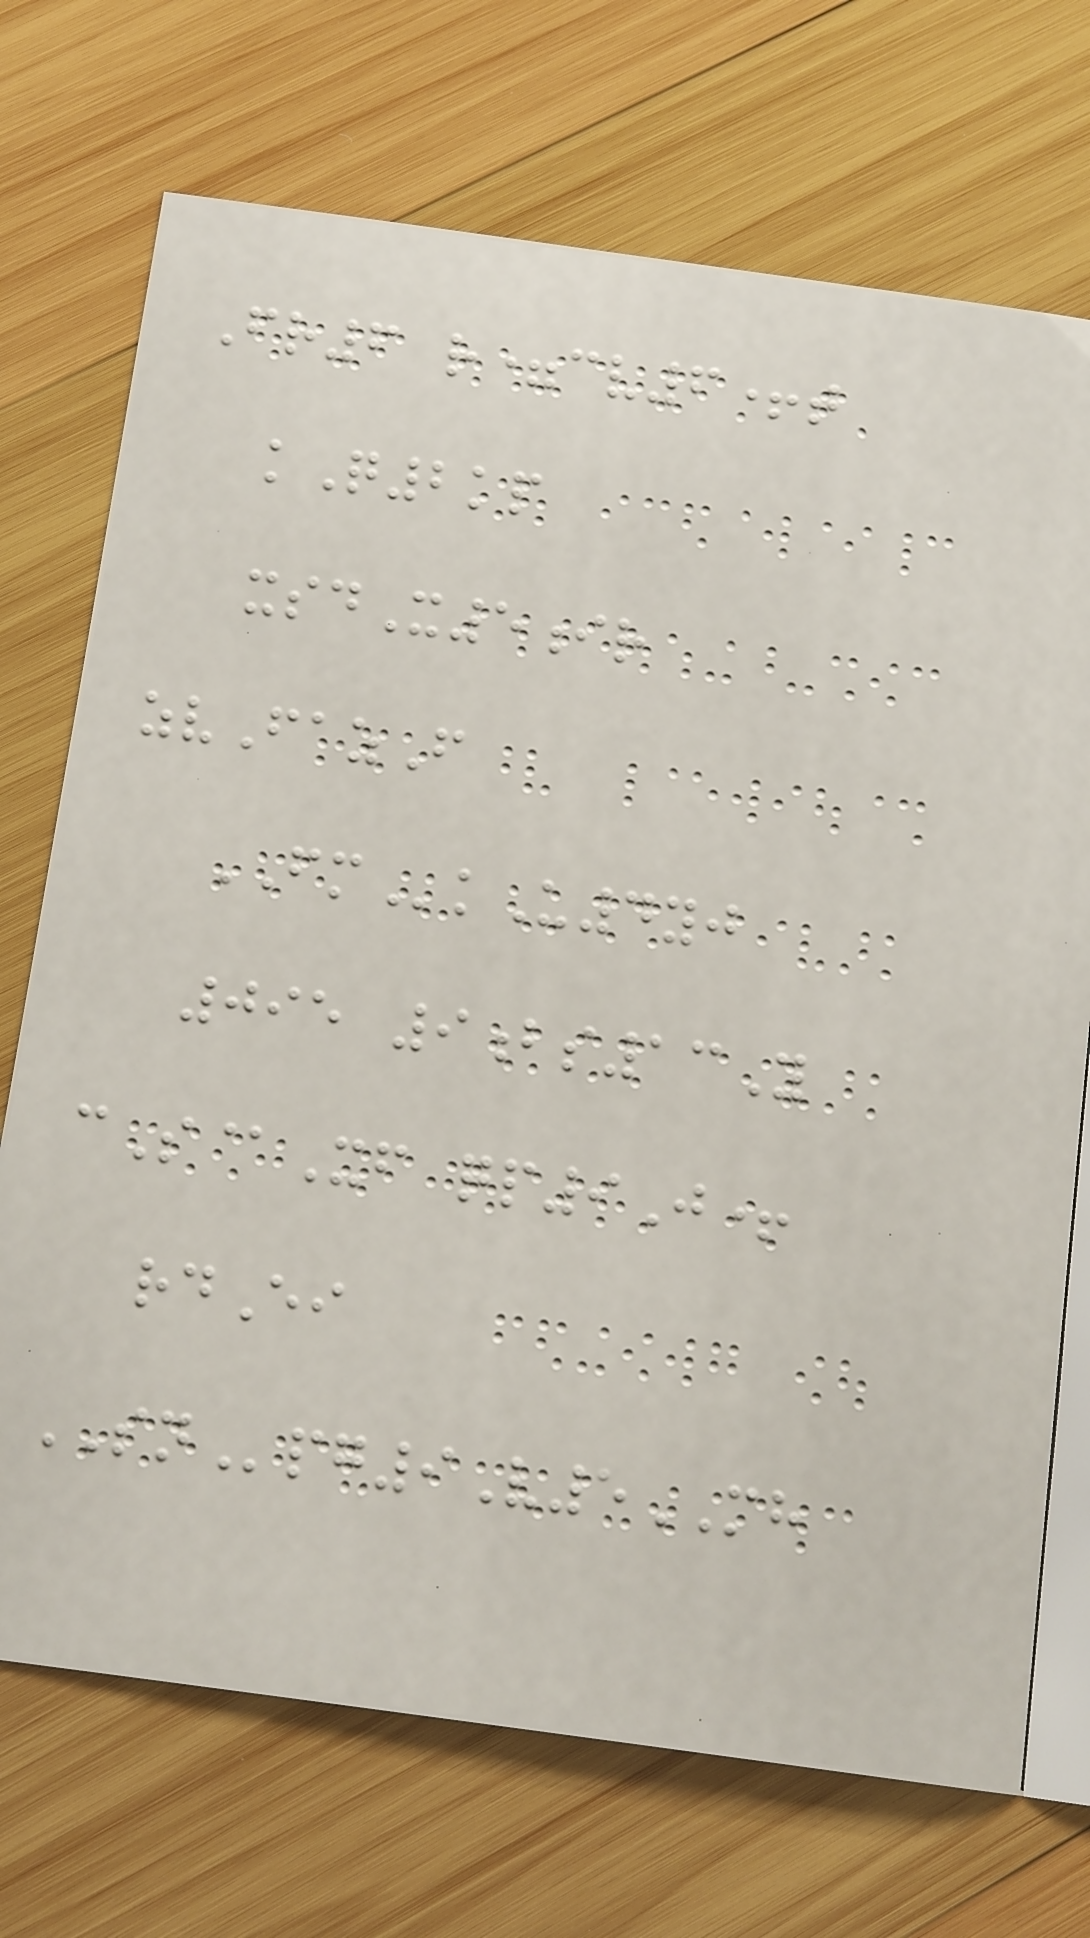Fr6 r=cv6+t
kQ2kp
xsdX5ir
zvFazF
FMkU4yj
095 9bs13Y
cS@Xf qp9J+
rdEi
SNpg9V5MH
